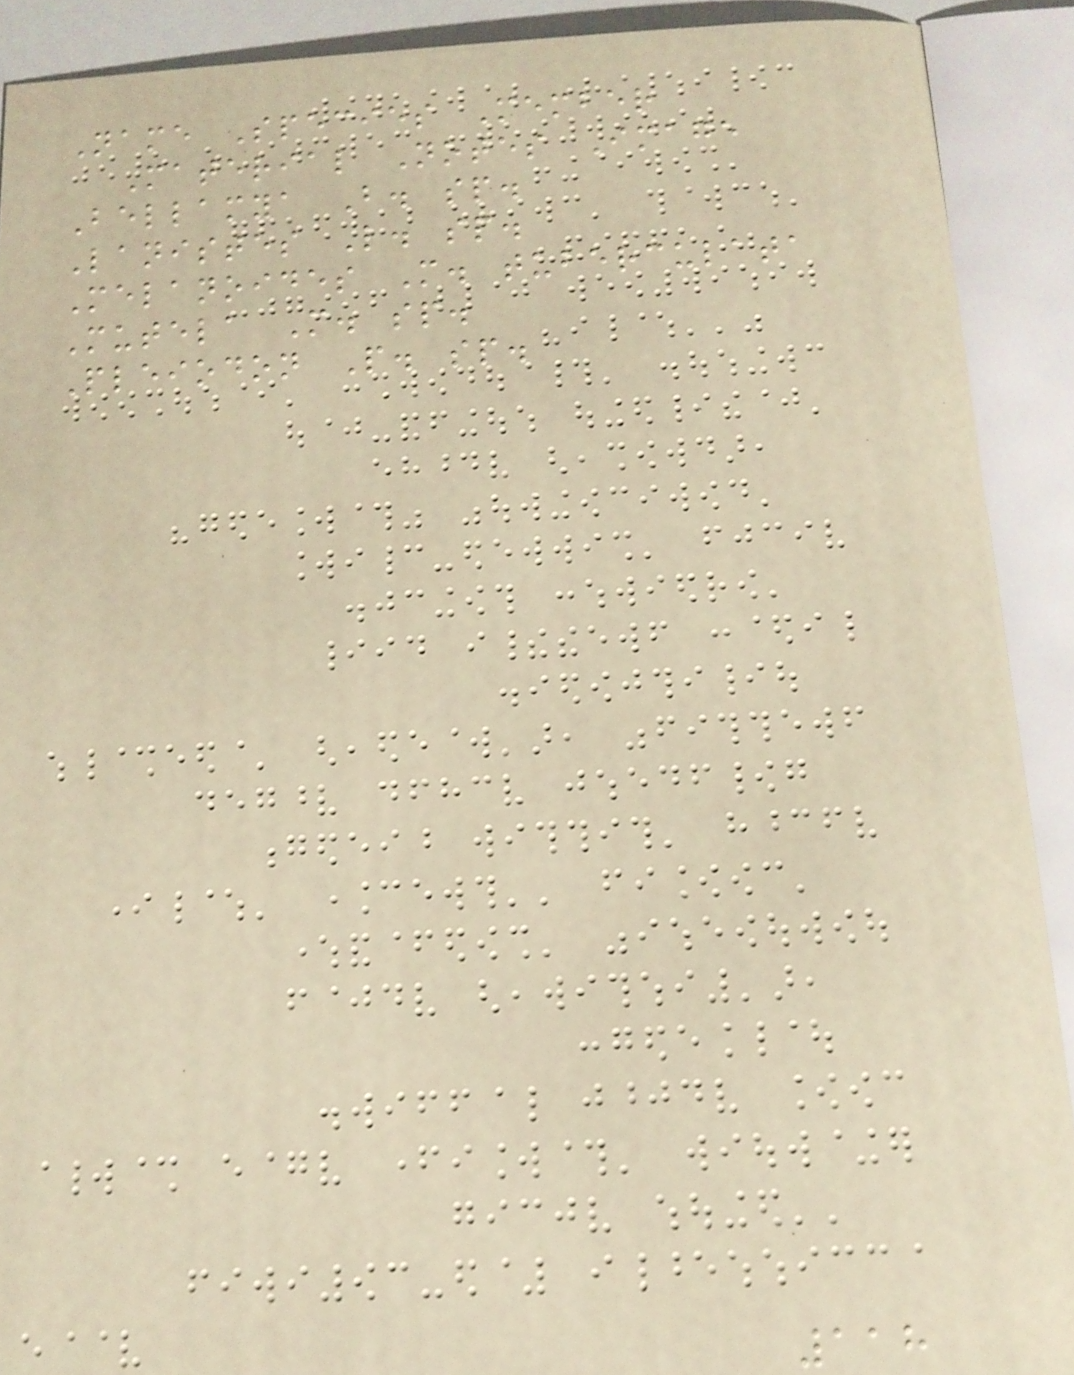Name Species Member
Material Notes Image
Bellamya B. sp.
Lanistes L. sp.
Melanoides M. tuberculata
Mutela M. sp.
Pleiodon P. sp.
118
